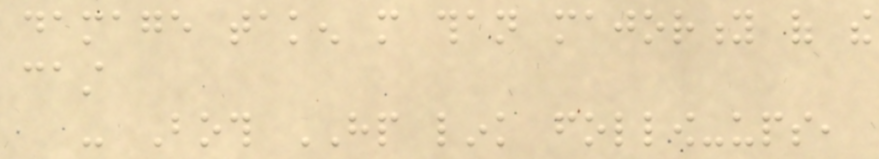damage taken more than majority of the
cast
- Both HP link follow-ups,
